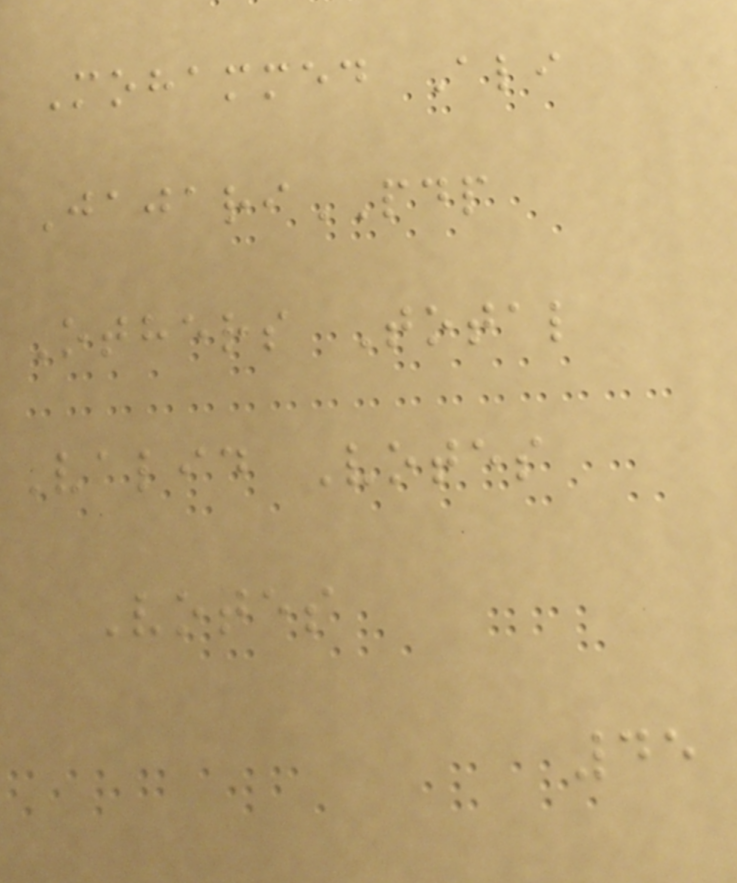Mohammed Ali
JajariPDP
Others Total
Valid Votes
Votes
45
